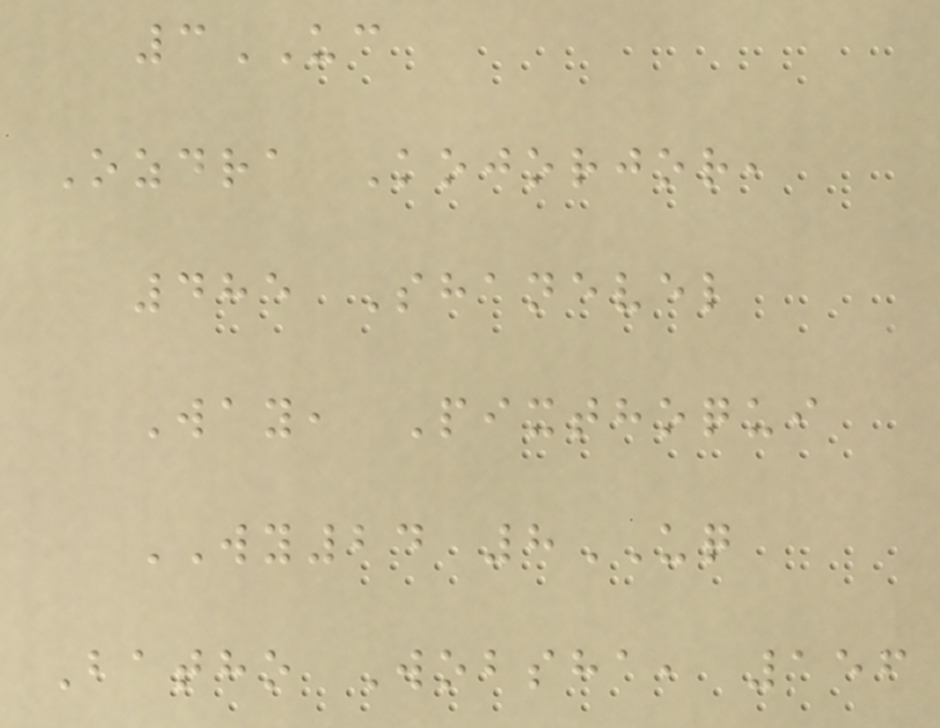3UC
Ozdra Kojorjor,
485 Shanevel
Way, Pixthoqui
WY24 8UQ
Batho Wobsha, 156
